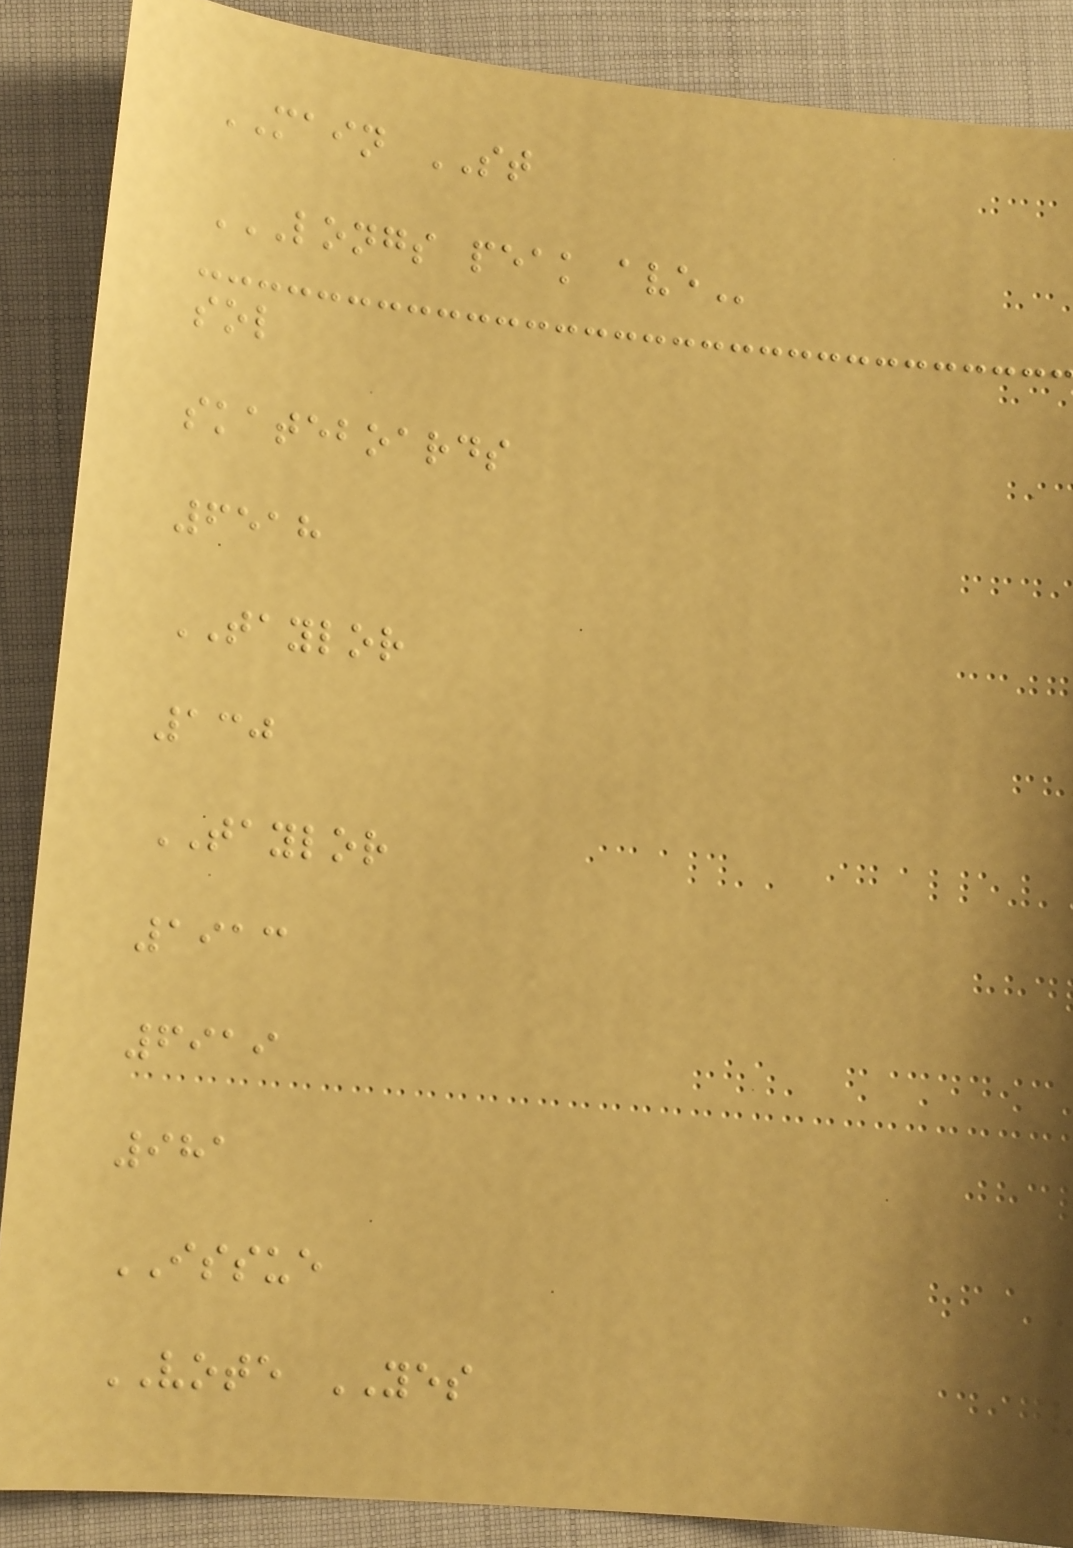MAIN ST
LONGS PEAK AVE
sol
skateboards
6518
TAYLOR
130
TAYLOR
1913
6919
981
ISSUE
VOTE YES
